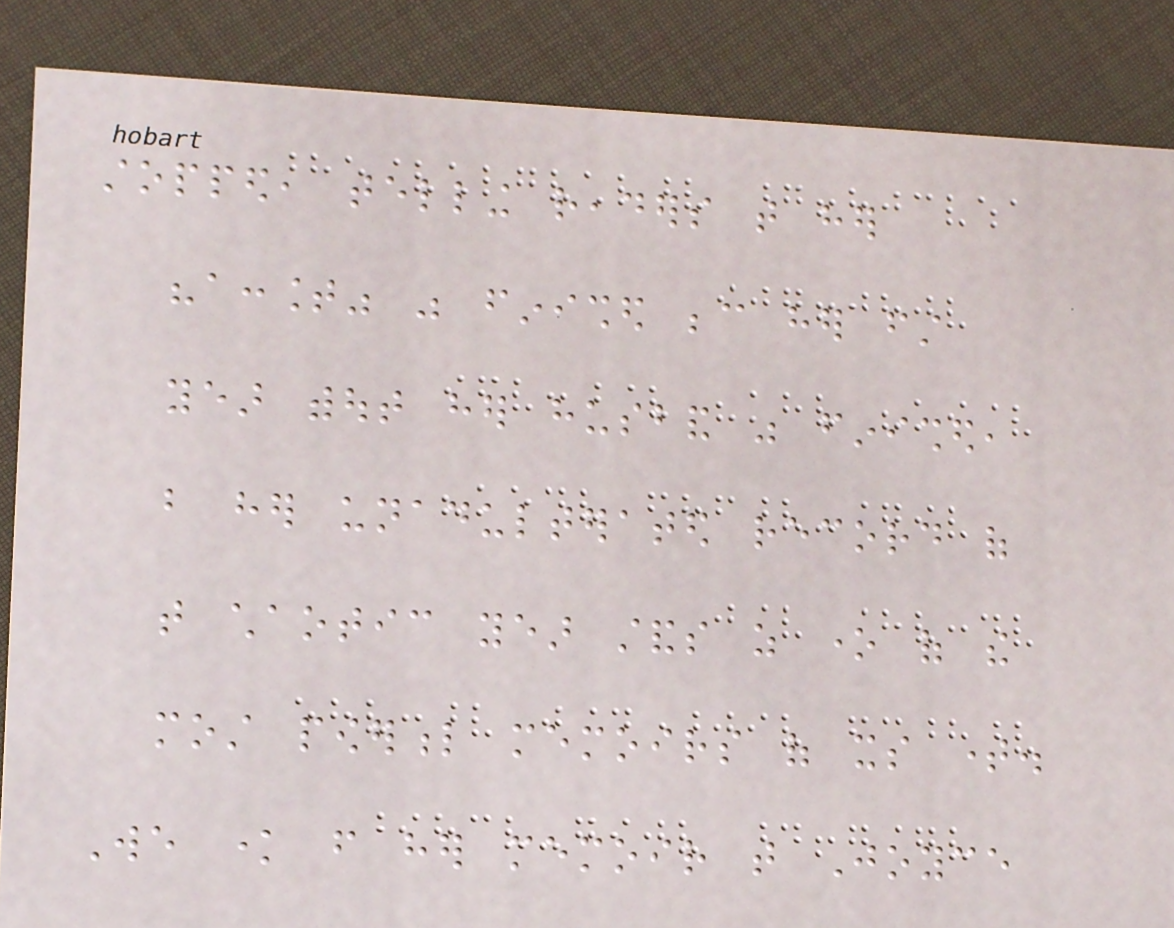stopped, telling readers that her
"account" was finished because her first
year without her husband was finished,
but her unadulterated record of
that chaotic year stands as one of the
most powerful memoirs of its time.
We know from her memoir that Joyce
